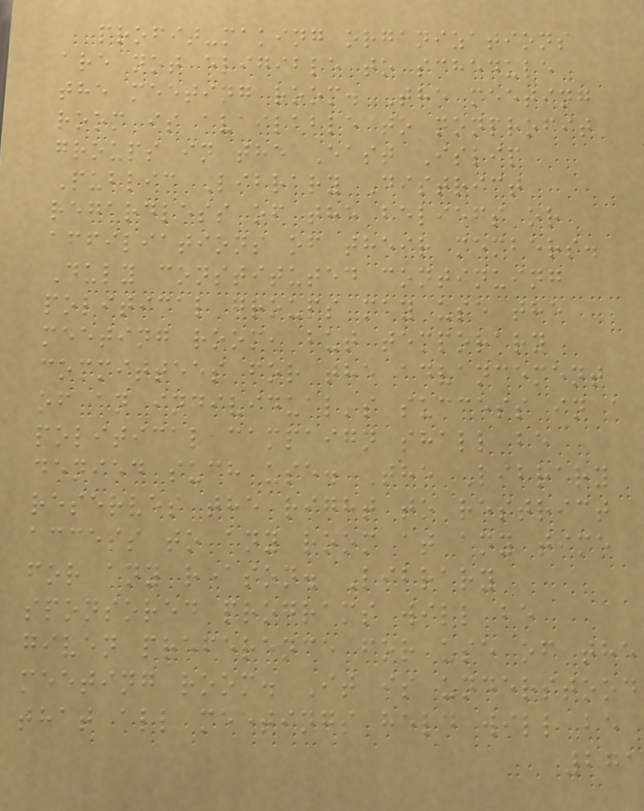profit-making organizations
are not eligible to schedule
the meeting room. The meeting
room is available to nonprofit
groups in the East Islip
Public Library District
regardless of the beliefs or
affiliations of their members.
Duly constituted continuing
political groups may use the
meeting room, but temporary
committees for the advancement
of an individual's success in a
political campaign shall be
denied such use. The Library
reserves the right to restrict
access to any room at any time
for any reason. Library
sponsored programs will be
given preference for use of the
meeting room. It is understood
that all meetings held will be
271
